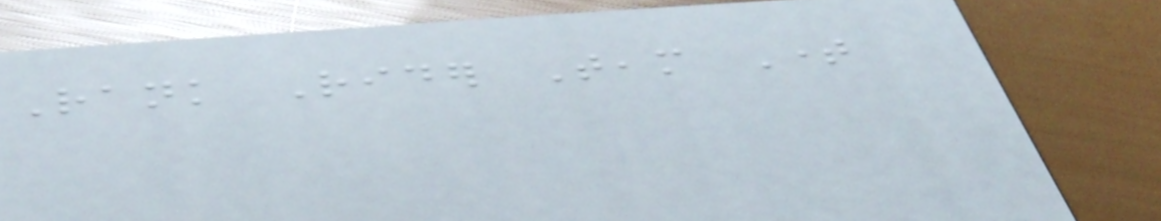Rank Rider Team Time
